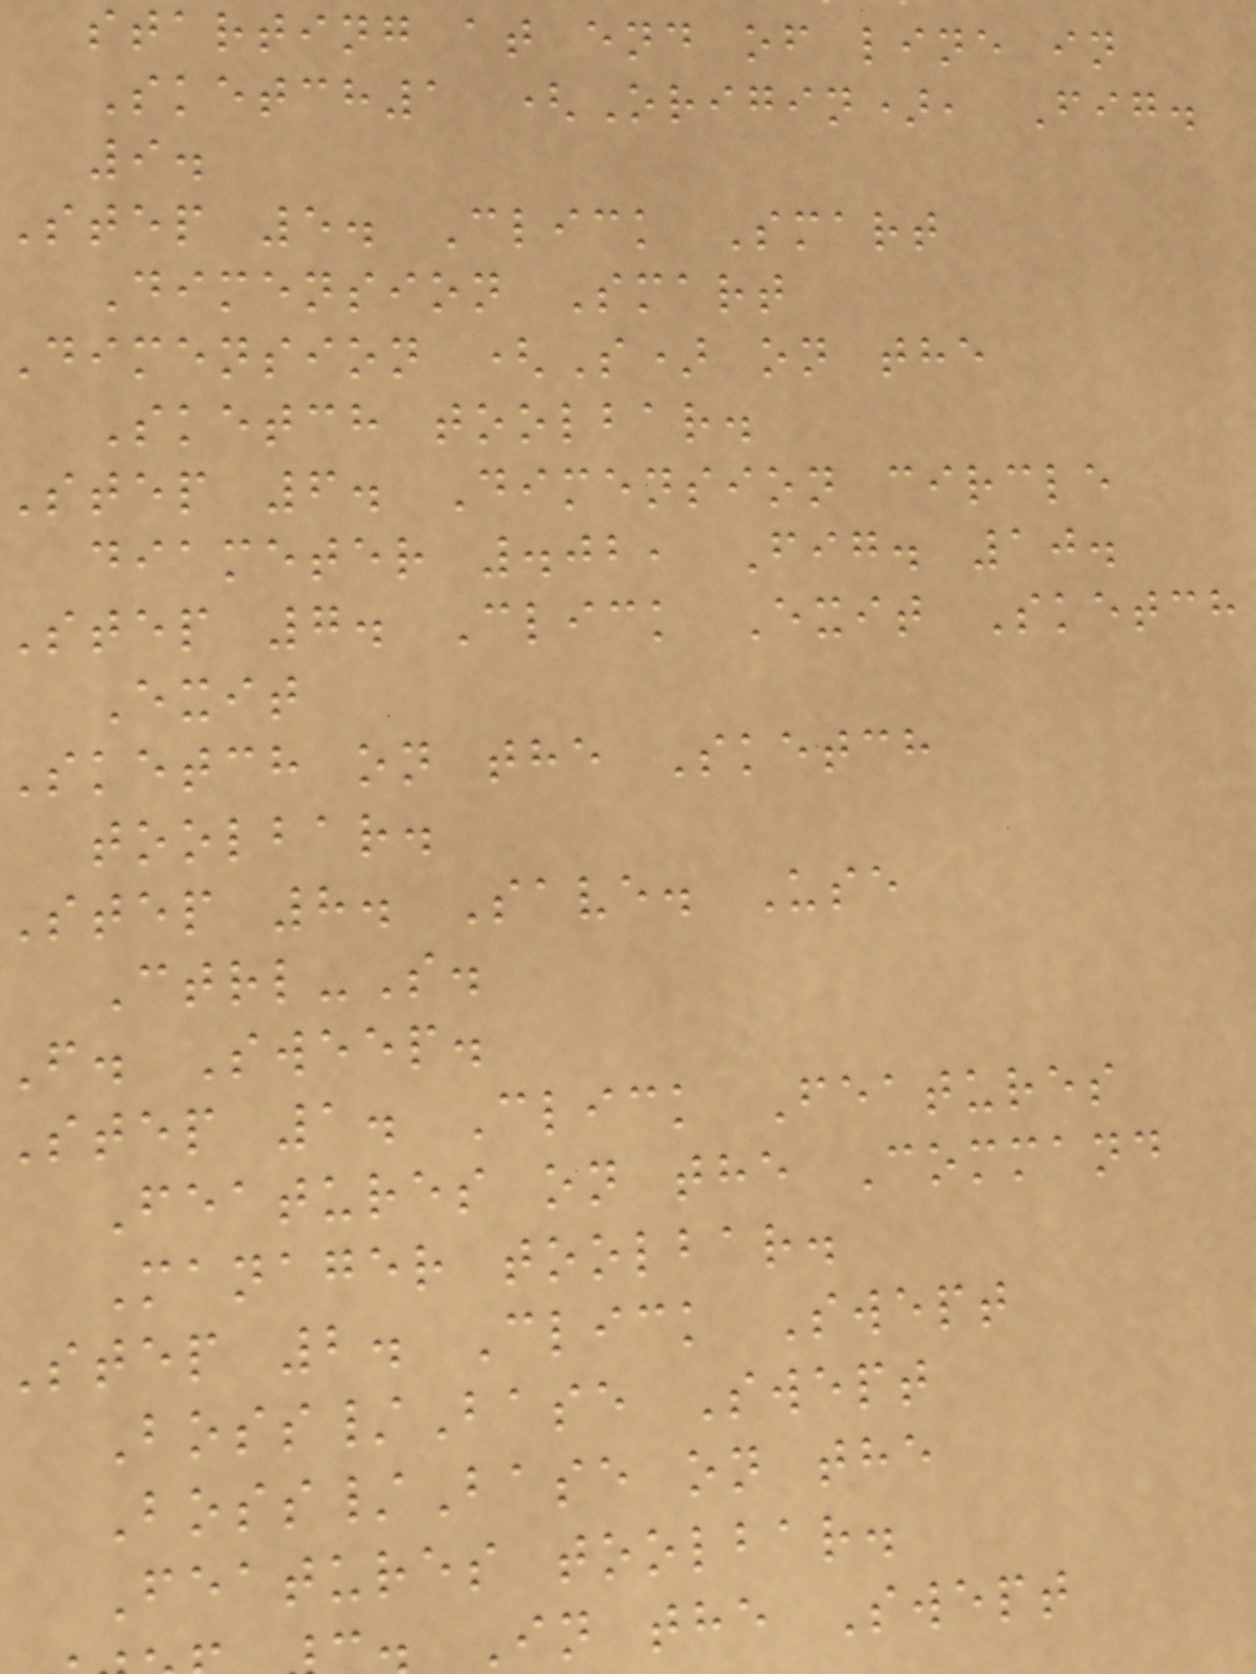starting at end of line in
Sketch1 (Origin), Fig.
9.
step 5. Click Smart
Dimension Smart
dimension (S) on the
Sketch toolbar.
step 6. Dimension circle
diameter .02, Fig. 10.
step 7. Click Exit Sketch
Exit
sketch on the Sketch
toolbar.
step 8. Save. Use
Ctrl-S.
f. Sweep.
step 1. Click Features
Features on the Command
Manager toolbar.
step 2. Click Swept
Boss/Base Swept
Boss/Base on the
Features toolbar.
In the Swept
